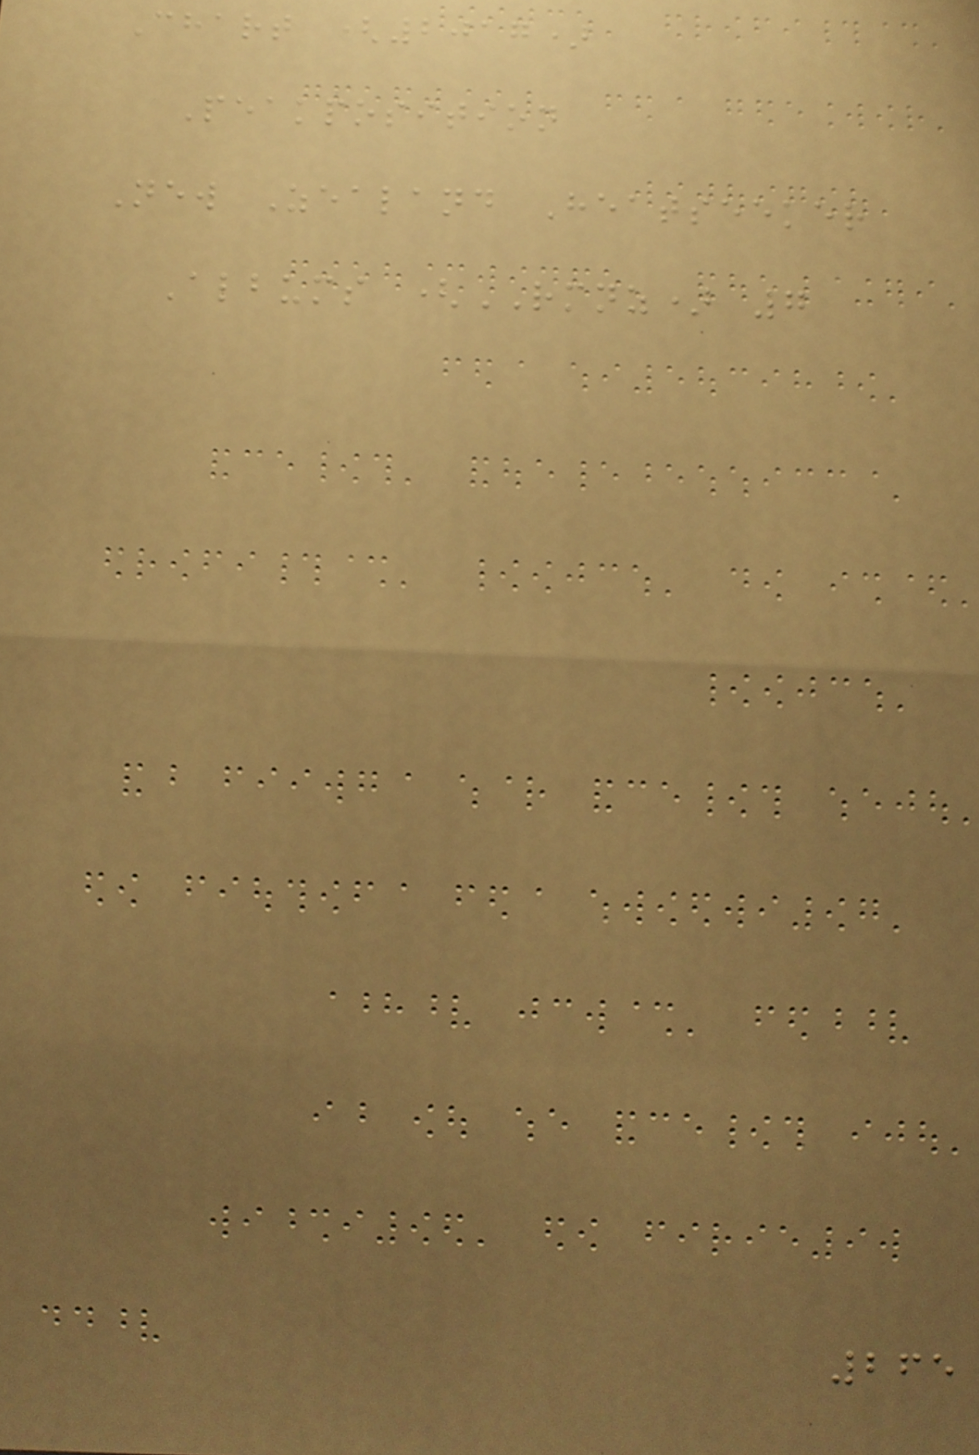Chart (2017)
Peakposition
New Zealand Heatseeker
Albums (RMNZ) 7
265
